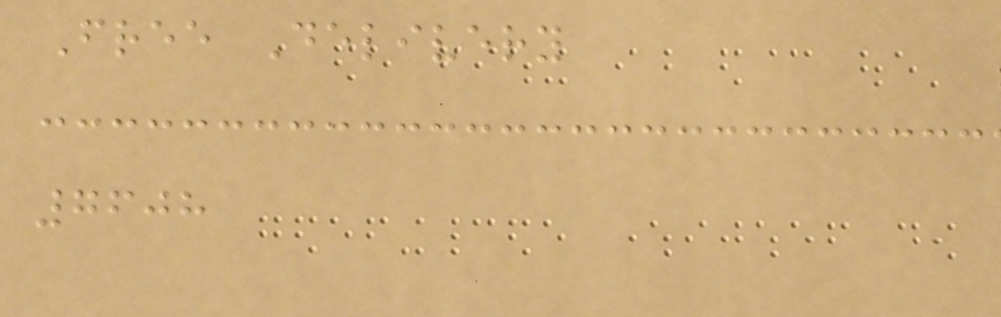Free Delivery
7608
